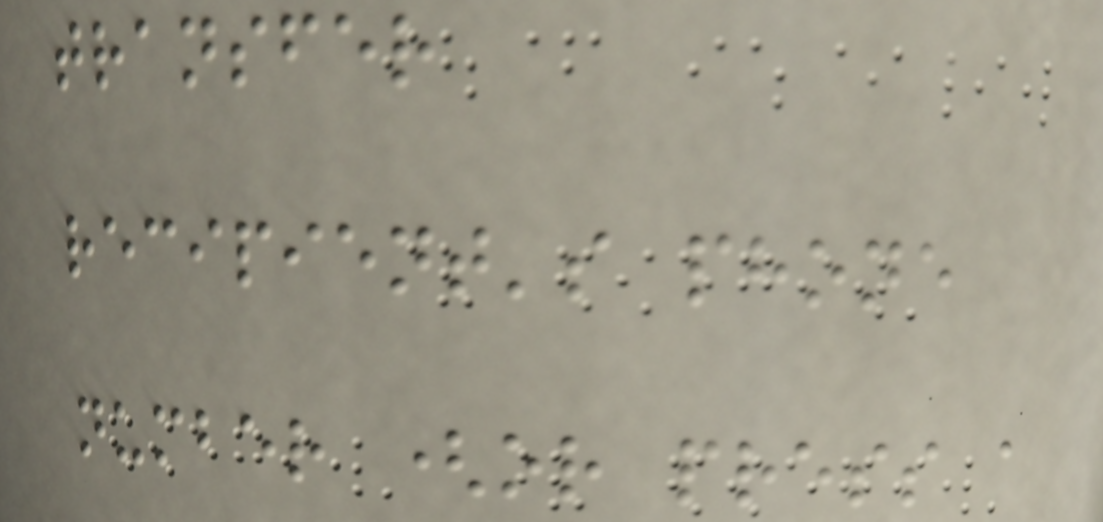transfer
recipient's phone
number (or press a
